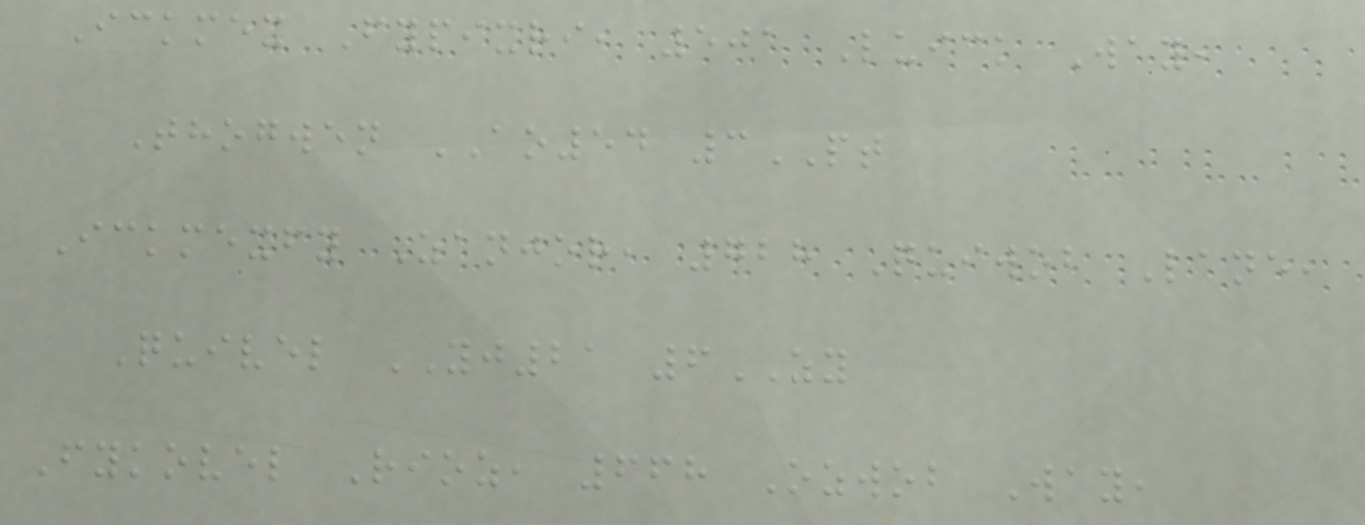Ickmex Fypixri, 501 Luick Way,
Thogwen AO54 3PT
Ickmexfy Zanjor, 728 Quiwob Lane,
Quivel YJ21 6ZY
Fykovel Rioz, 668 Ozwob Way,
